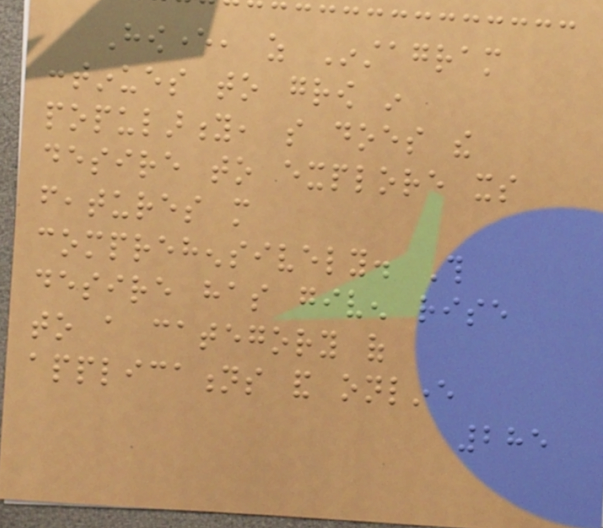However, as Instagram
continues to grow in
popularity, so does the
desire to explore its
features more
comprehensively. This
desire has given rise
to a category of
applications and online
285
